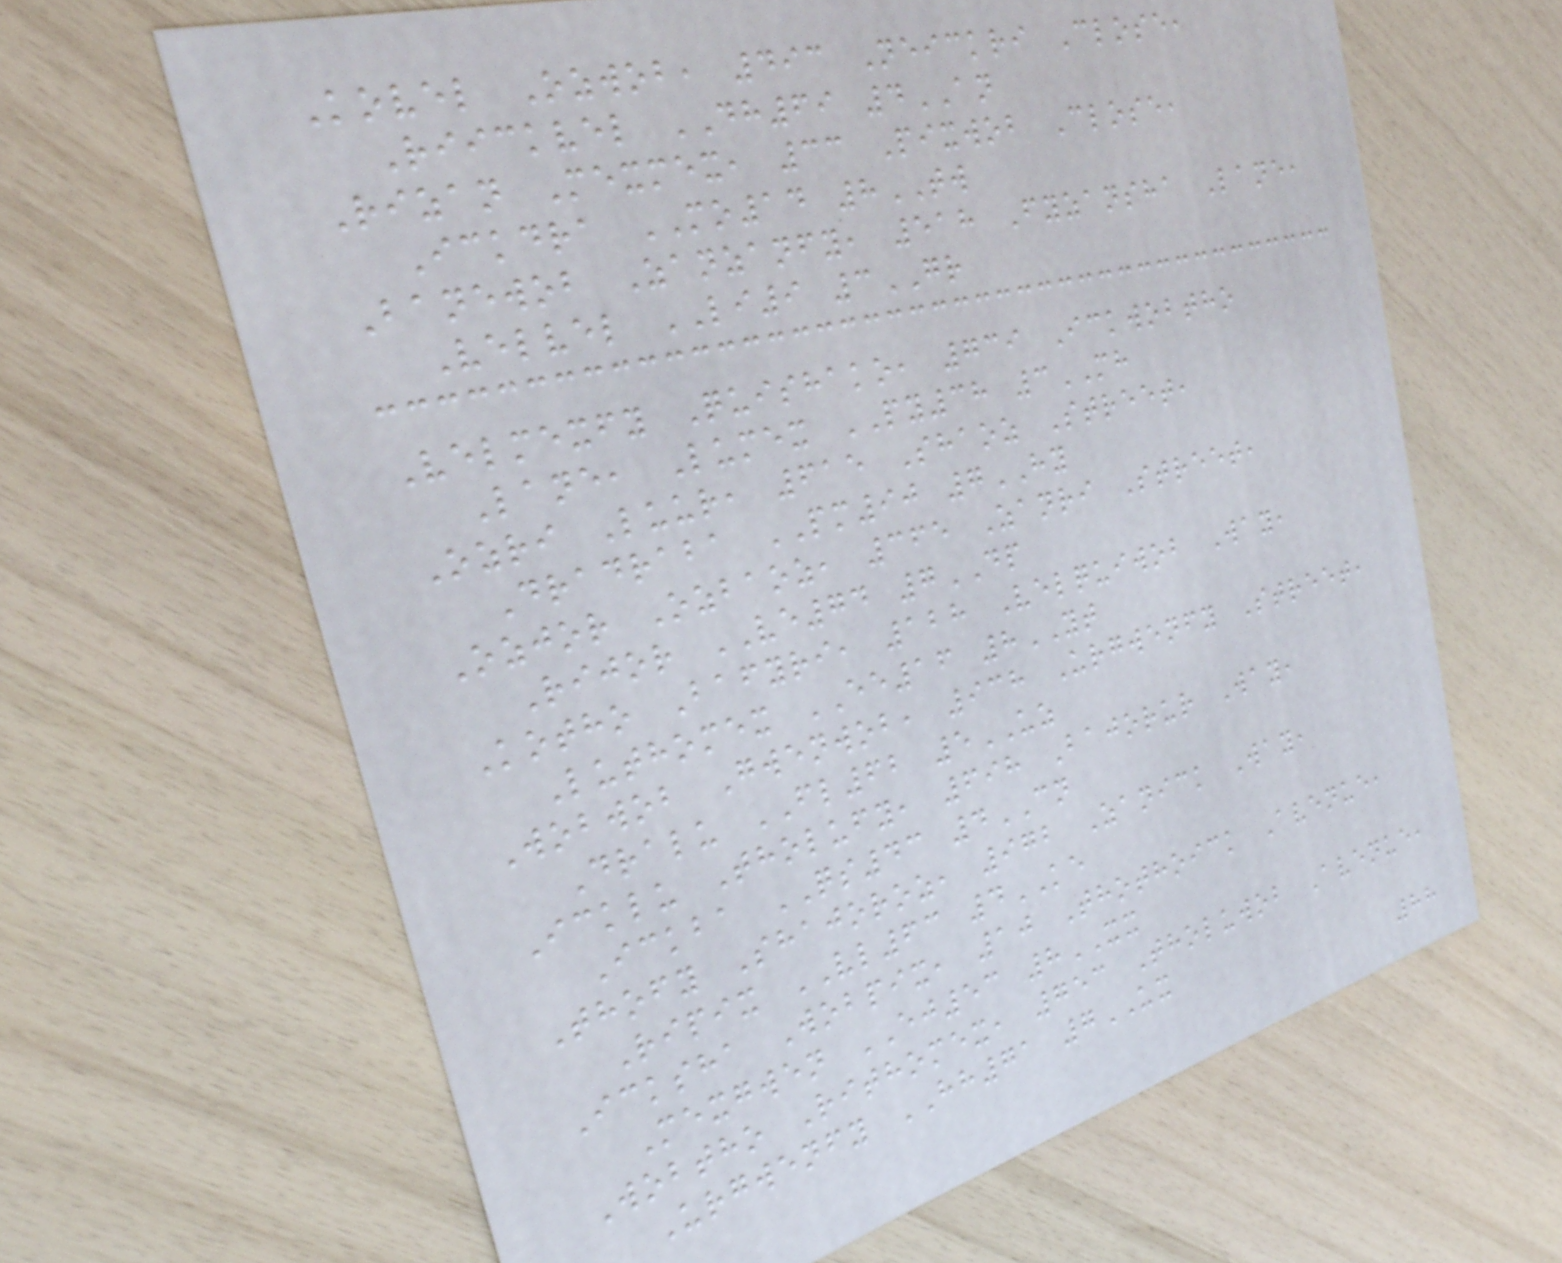Kovel Ozwob, 493 Neickri Close,
Riickvel DH69 4AN
Rizan Mexmex, 33 Pixwob Close,
Ickdra MO14 8TW
Banewob Zanzanfy, 518 Fyzansha Lane,
Velvel LI9 3GR
Velmexfy Quishako, 739 Ickwobtho
Lane, Lumex PY38 3MH
Ozri Luur, 615 Shaoz Street,
Dradraba PM90 7HY
Ozjor Ozbaoz, 365 Zanri Street,
Rijor VE74 7DP
Kotho Bafyri, 128 Velquiwob Way,
Luthomex EE16 8YT
Wobwob Gwenwob, 938 Urgwenfy Street,
Dralu FL62 5UZ
Icklu Tholufy, 698 Bajorur Way,
Ickba QS43 4CN
Thofy Shajoroz, 972 Zanick Way,
Ripix VL63 4KE
Icksha Wobpix, 10 Thothoick Avenue,
Mexgwen EJ53 8XX
Wobtho Rithomex, 753 Tholuwob Avenue,
Urgwenfy HH71 7UX
88
